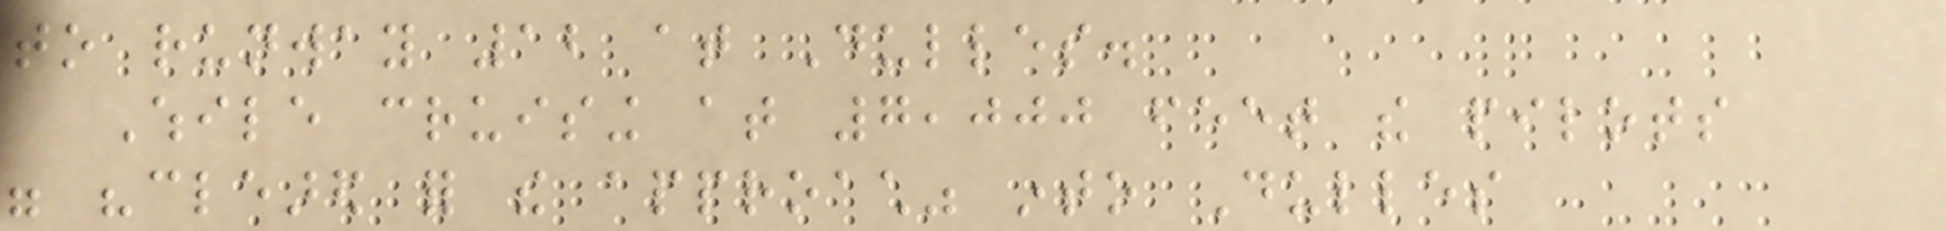to runway 12 at Dulles.
While cruising at 7,000 feet the pilots
were "cleared for the approach" into Dulles
